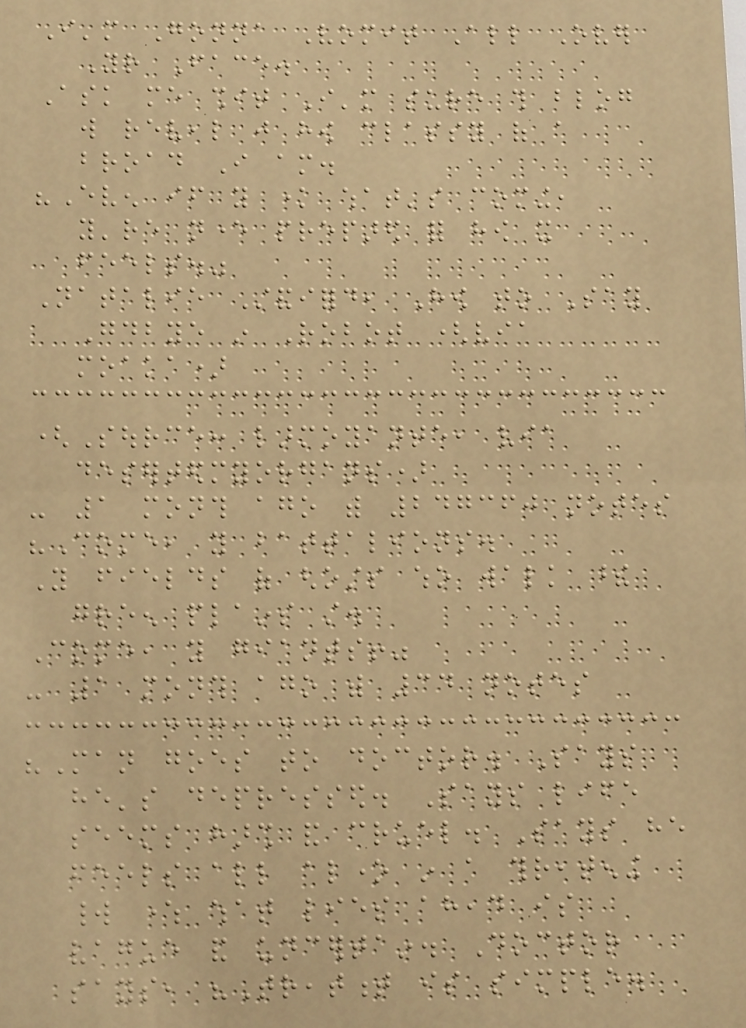I'm Gonna Vomit All Over
Your Face.
Ask me shit I'm sure this blog
will reveal just how classy of a
broad I am.
"Even if you know what's coming,
you're never prepared for how it
feels."
Natalie Standiford, How to Say
Goodbye in Robot (via
moaka)
(Source: larmoyante, via
desertedmyorgans)
- 1 month ago with 247360 notes
"Come, you battalions.
You fields of ghosts who walk these
green plains still.
Come, you giants!"
- 1 month ago with 34 notes
"Man goes to doctor. Says
he's depressed. Says life
seems harsh and cruel. Says he
feels all alone in a threatening
world where what lies ahead is
vague and uncertain. Doctor
says, "Treatment is simple.
